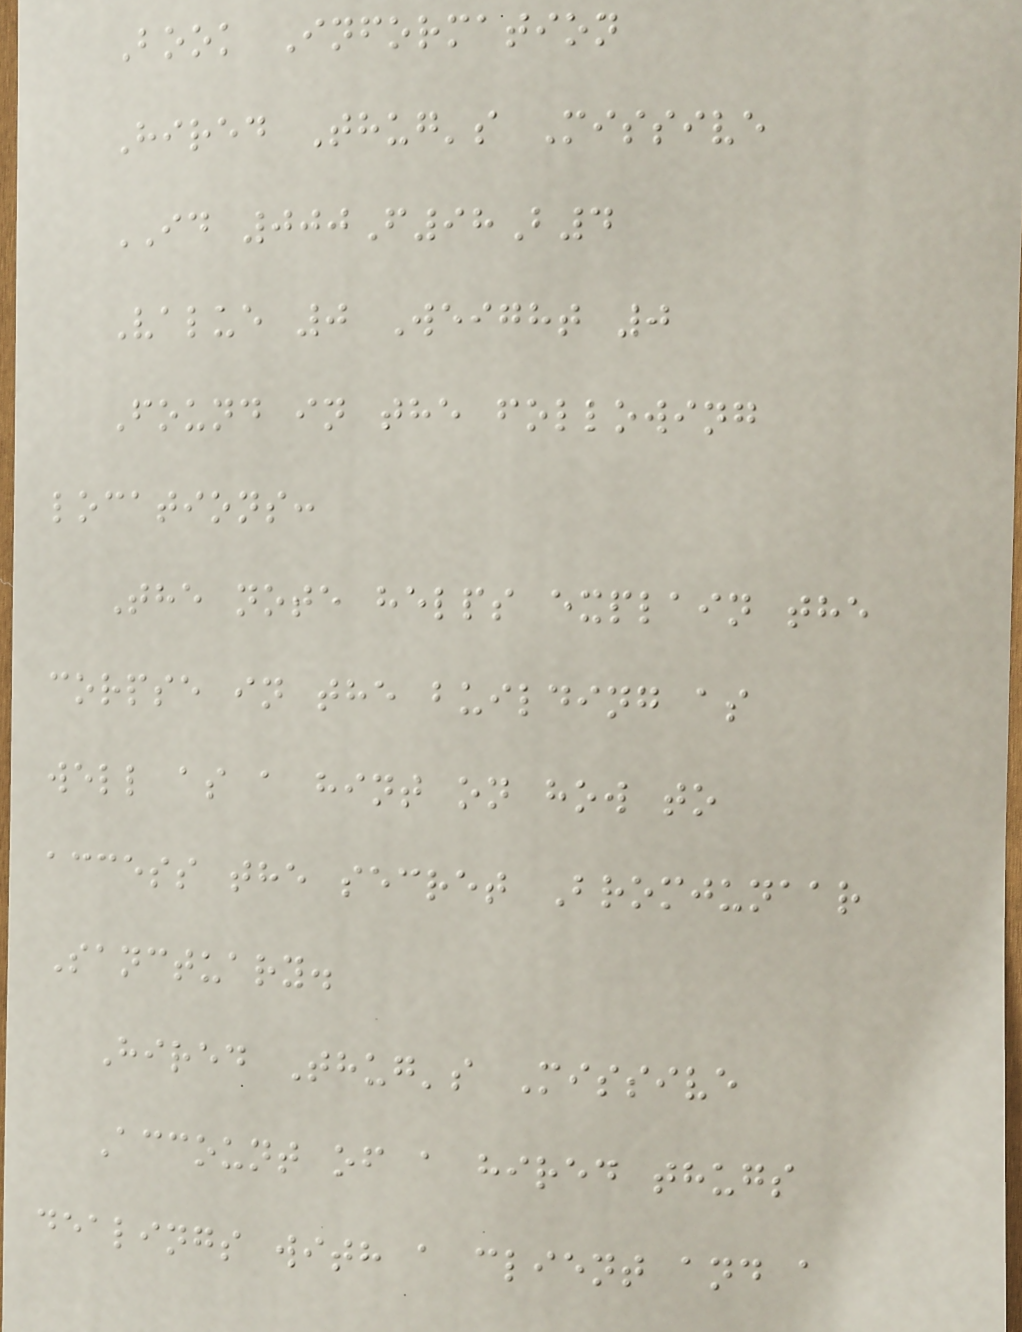Book Information
Hired Thug's Missive
ID 000F98B4
Value 0 Weight 0
Found in the following
locations:
The note helps explain the
corpse in the building as
well as a hint on how to
access the secret Bromjunaar
Sanctuary.
Hired Thug's Missive
Account of a hired thugs
dealings with a client and a
